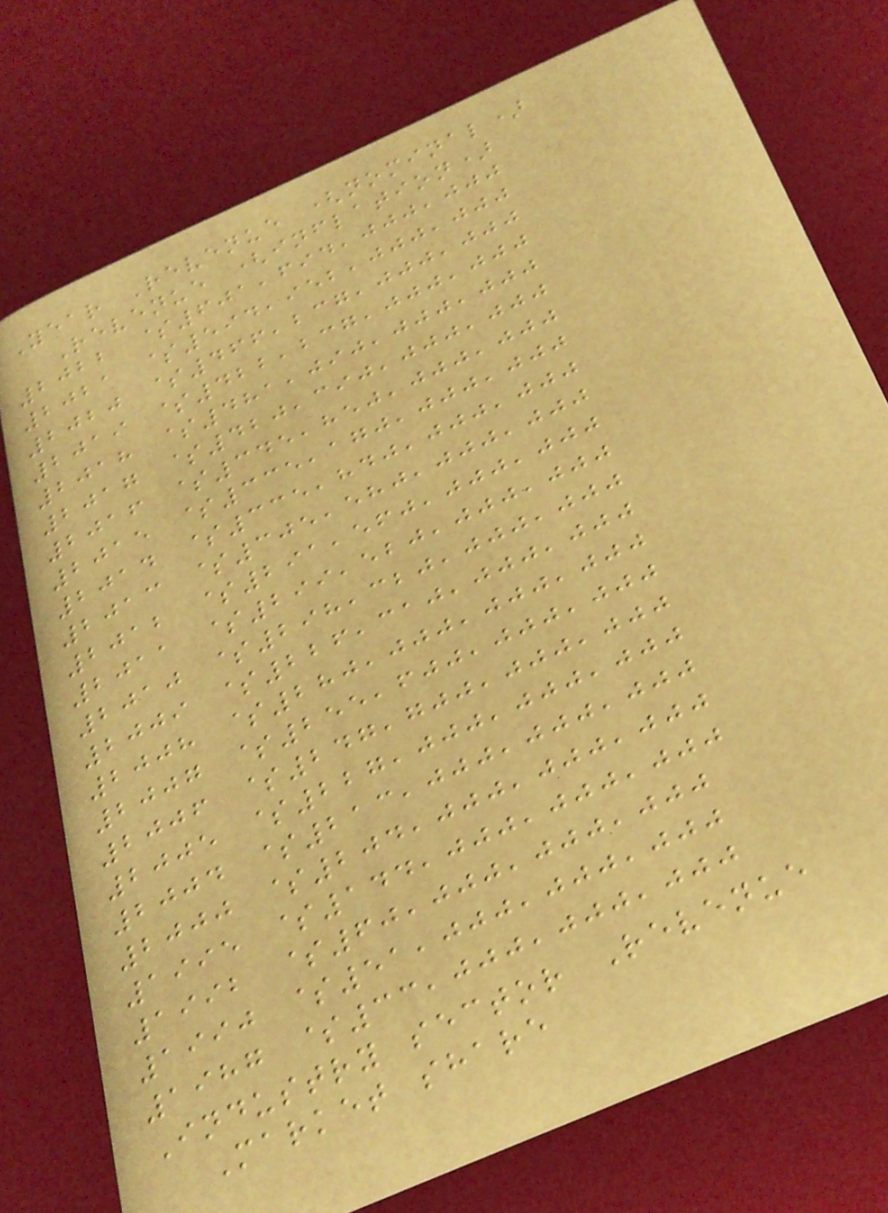Year Revenue (nominal)
Revenue (inflation)
2022 $601,694,000,000
2021 $594,952,000,000
2020 $466,237,000,000
2019 $422,237,000,000
2018 $481,090,000,000
2017 $420,390,000,000
2016 $345,850,000,000
2015 $335,170,000,000
2014 $335,840,000,000
2013 $305,580,000,000
2012 $291,560,000,000
2011 $299,520,000,000
2010 $298,320,000,000
2009 $226,310,000,000
2008 $280,000,000,000
2007 $255,600,000,000
2006 $247,700,000,000
2005 $227,000,000,000
2004 $213,000,000,000
2000 $204,000,000,000
1995 $144,000,000,000
1992 $60,000,000,000
1990 $51,000,000,000
1987 $33,000,000,000
Industry sector Revenue
Market share
